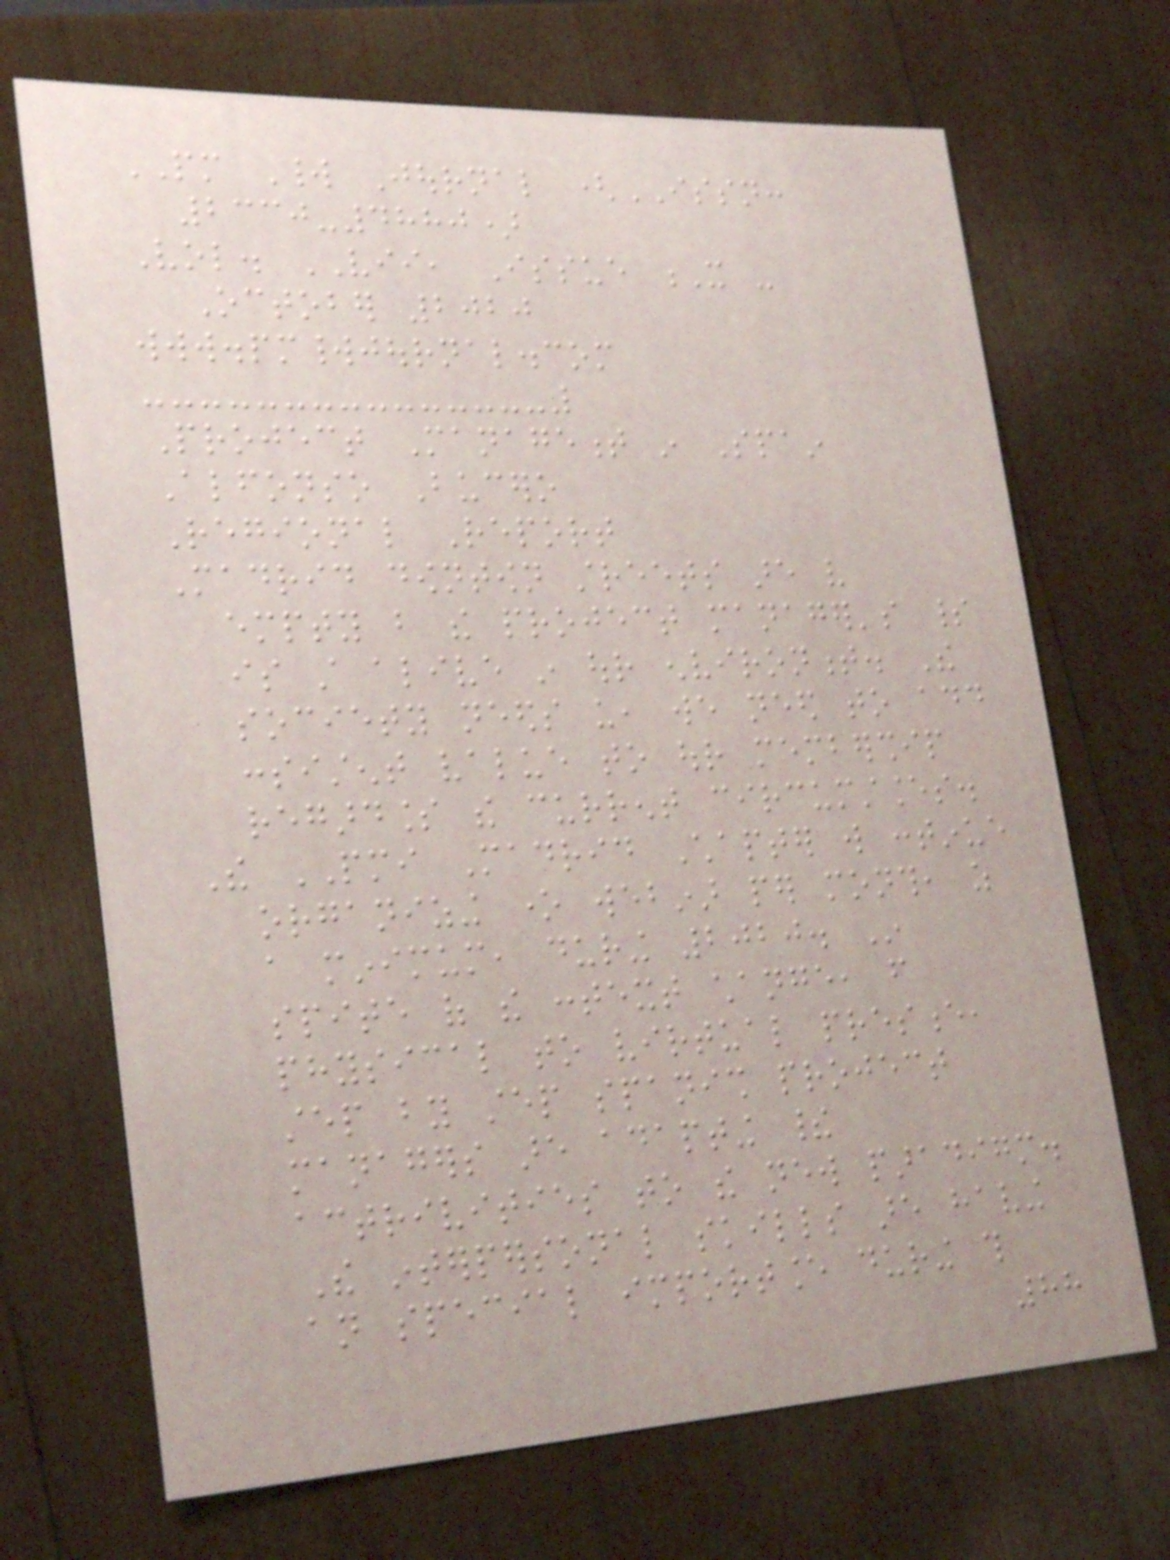PM World Journal (ISSN:
2330-4880)
Vol. VII, Issue X -
October 2020
www.pmworldjournal.com
Project Management in Spain
Alfonso Bucero
Regional Report
Madrid downtown streets are very
empty but the project manager's spirit
is still alive in our environment. The
society needs us, we need to add
consistent value to our membership
regardless the current circumstances.
The PMI Madrid Chapter will continue
organizing one webinar per month, as
a minimum, during 2020. In
spite of the context change, from
physical to virtual presence,
step by step spanish project
managers are adapting their
actrivities to the new paradigm.
The interpersonal skills are having
an special importance during this
88
